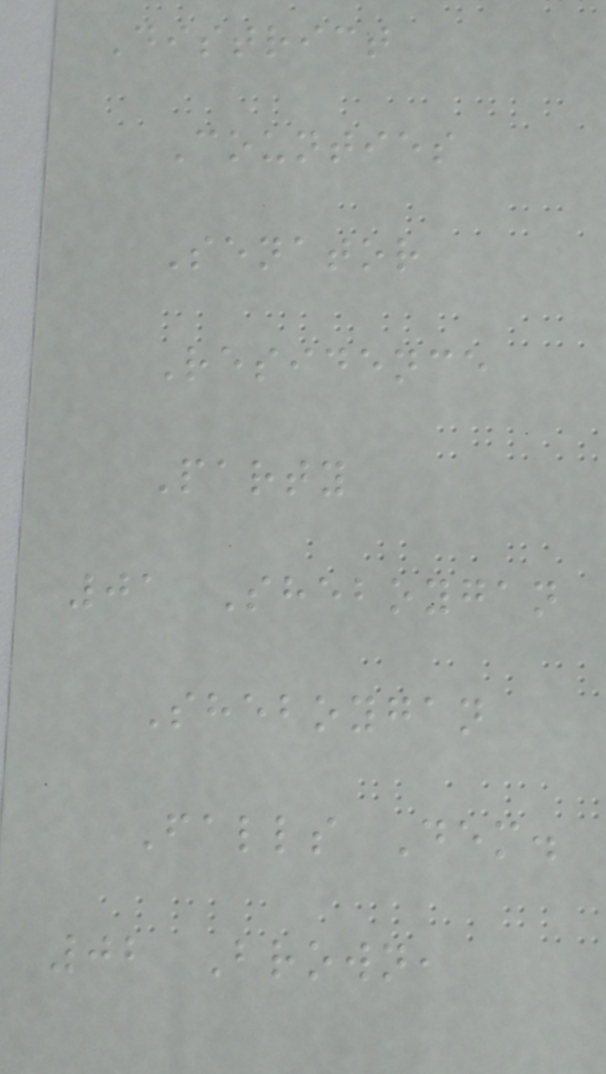District
Counties
Senator
Residence
Party
01 Sheboygan
Sheboygan
Falls Dem.
02 Brown,
